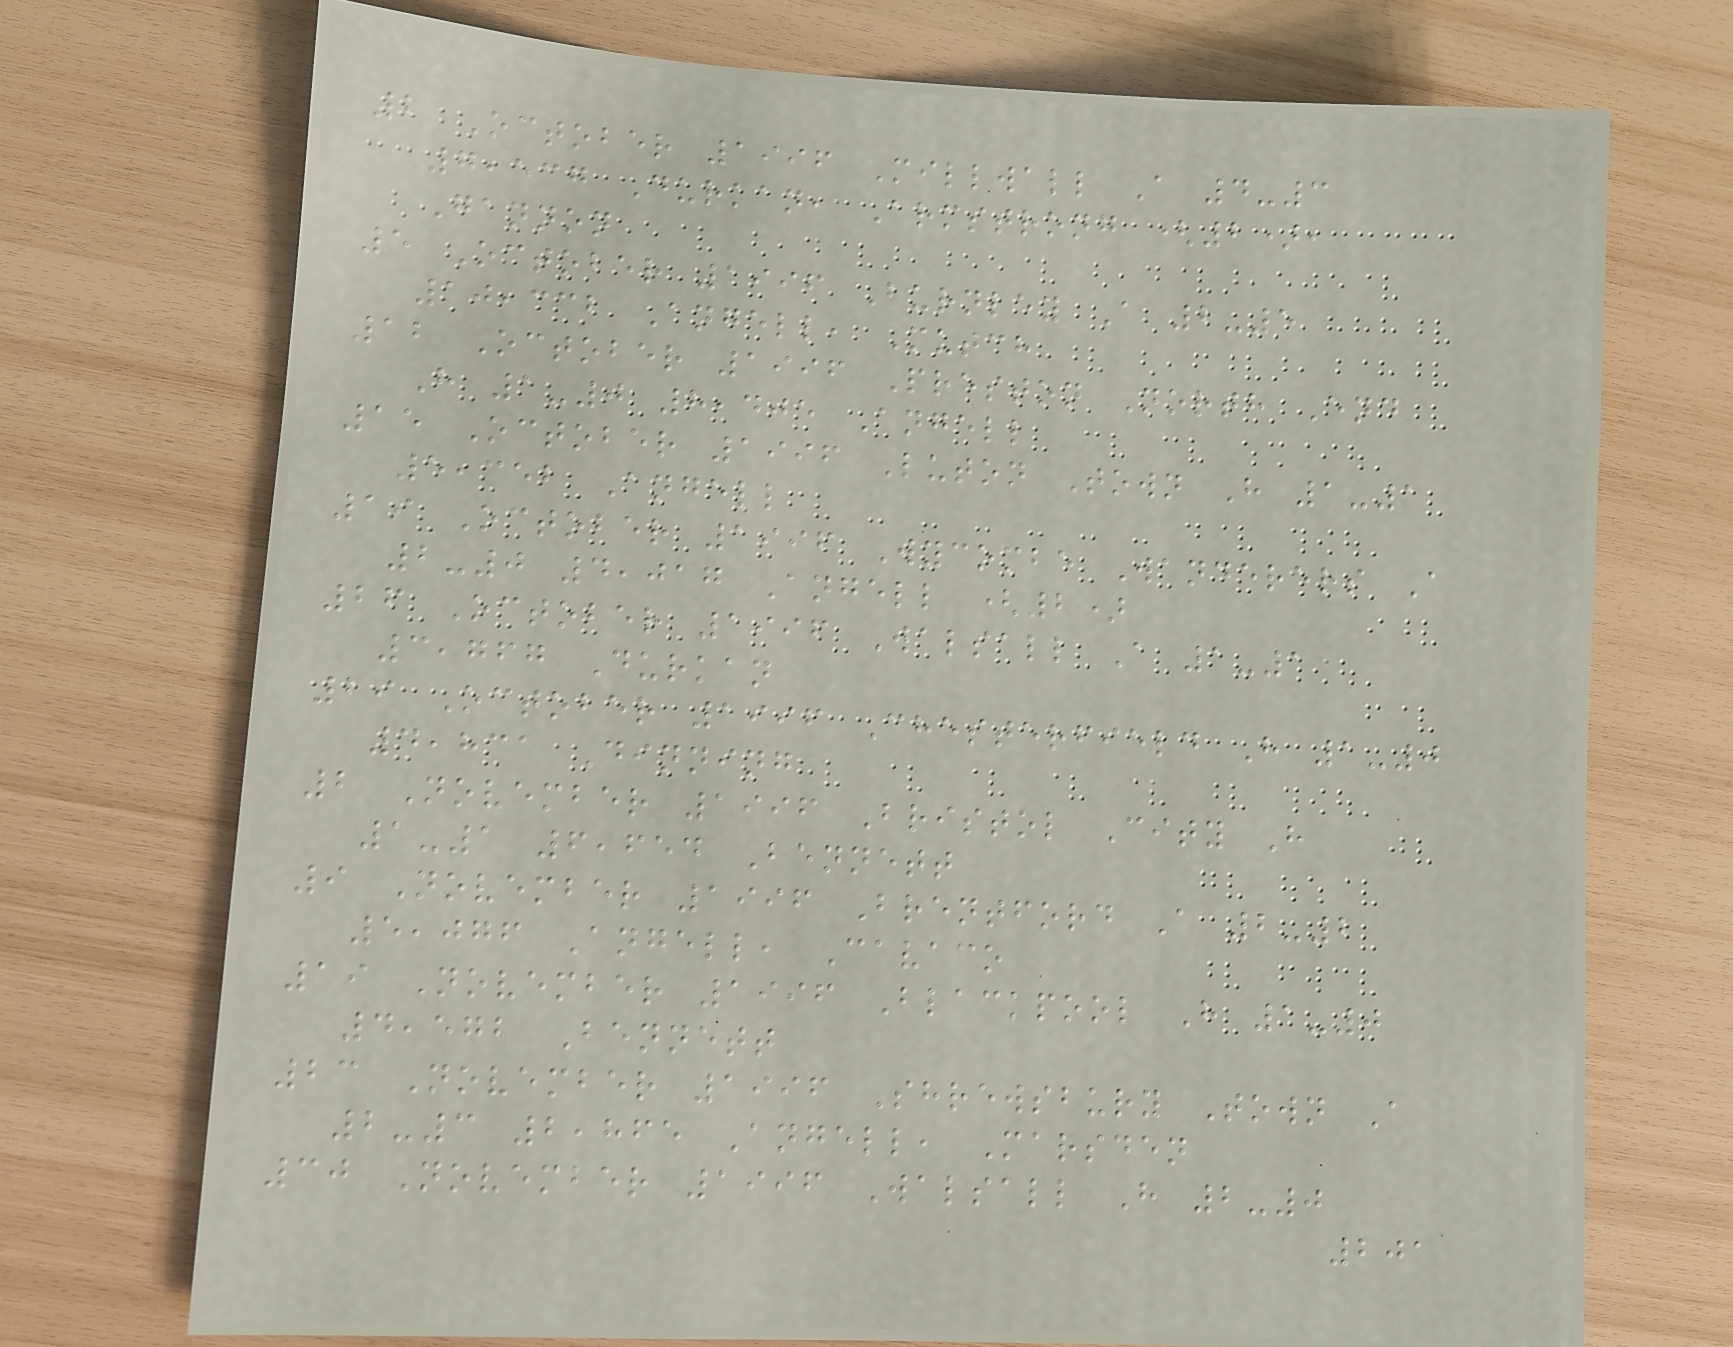2 October 1996 Millwall A 4-3
7,537 Durkan, Armstrong (2),
Gannon
5 October 1996 Burnley A 2-5
10,332 Angell, Mutch
12 October 1996 Preston North End
H 1-0 8,405 Angell
15 October 1996 Luton Town H 1-1
5,352 Angell
19 October 1996 Wycombe Wanderers A
2-0 4,017 Angell (2)
26 October 1996 Walsall A 1-1
3,767 Durkan
29 October 1996 Chesterfield H 1-0
4,831 Dinning
2 November 1996 Bristol City H
1-1 6,654 Bennett
9 November 1996 Brentford A 2-2
5,076 Angell, Cavaco
19 November 1996 Blackpool H 1-0
4,572 Bennett
23 November 1996 Shrewsbury Town A
2-3 2,865 Angell, Marsden
30 November 1996 Walsall H 2-0
201
